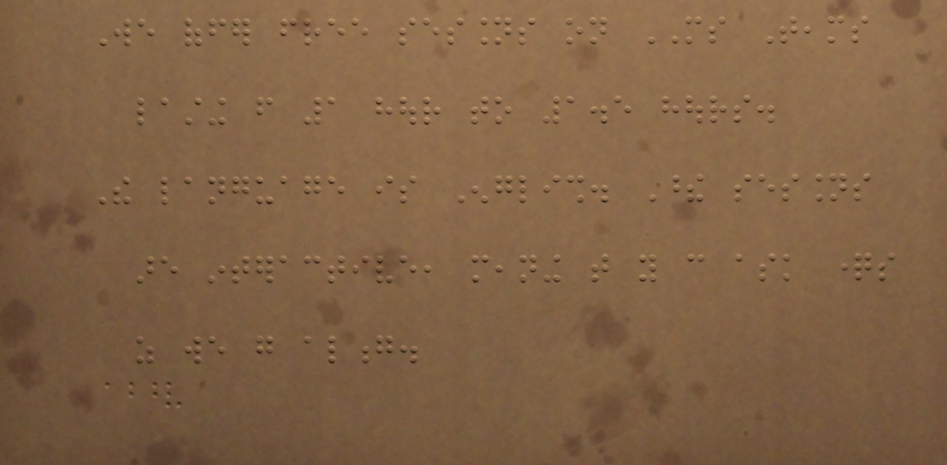We offer free sessions on MS Teams
lasting from 1 hour to 1.5 hours.
The language is English. These sessions
are interactive, meaning that you can ask questions
as we go along.
